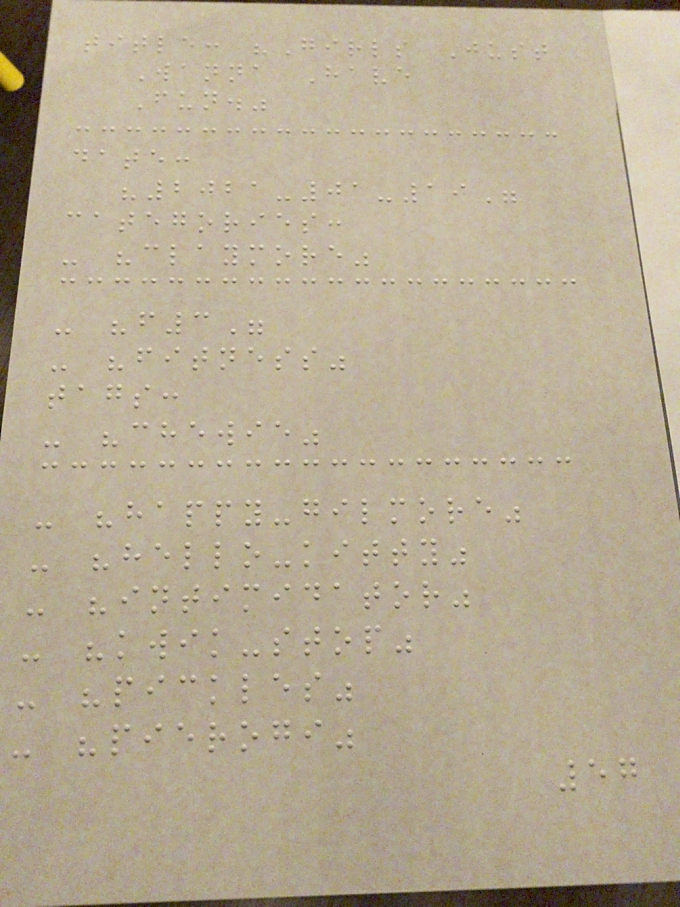title: "Girls Just
Wanna Have
Fun."
date:
"2021-01-19"
categories:
- "claymore"
- "f3"
- "fitness"
tags:
- "chewie"
- "happy-gilmore"
- "hello-kitty"
- "intimidator"
- "kwik-stop"
- "pickles"
- "pierogi"
57
